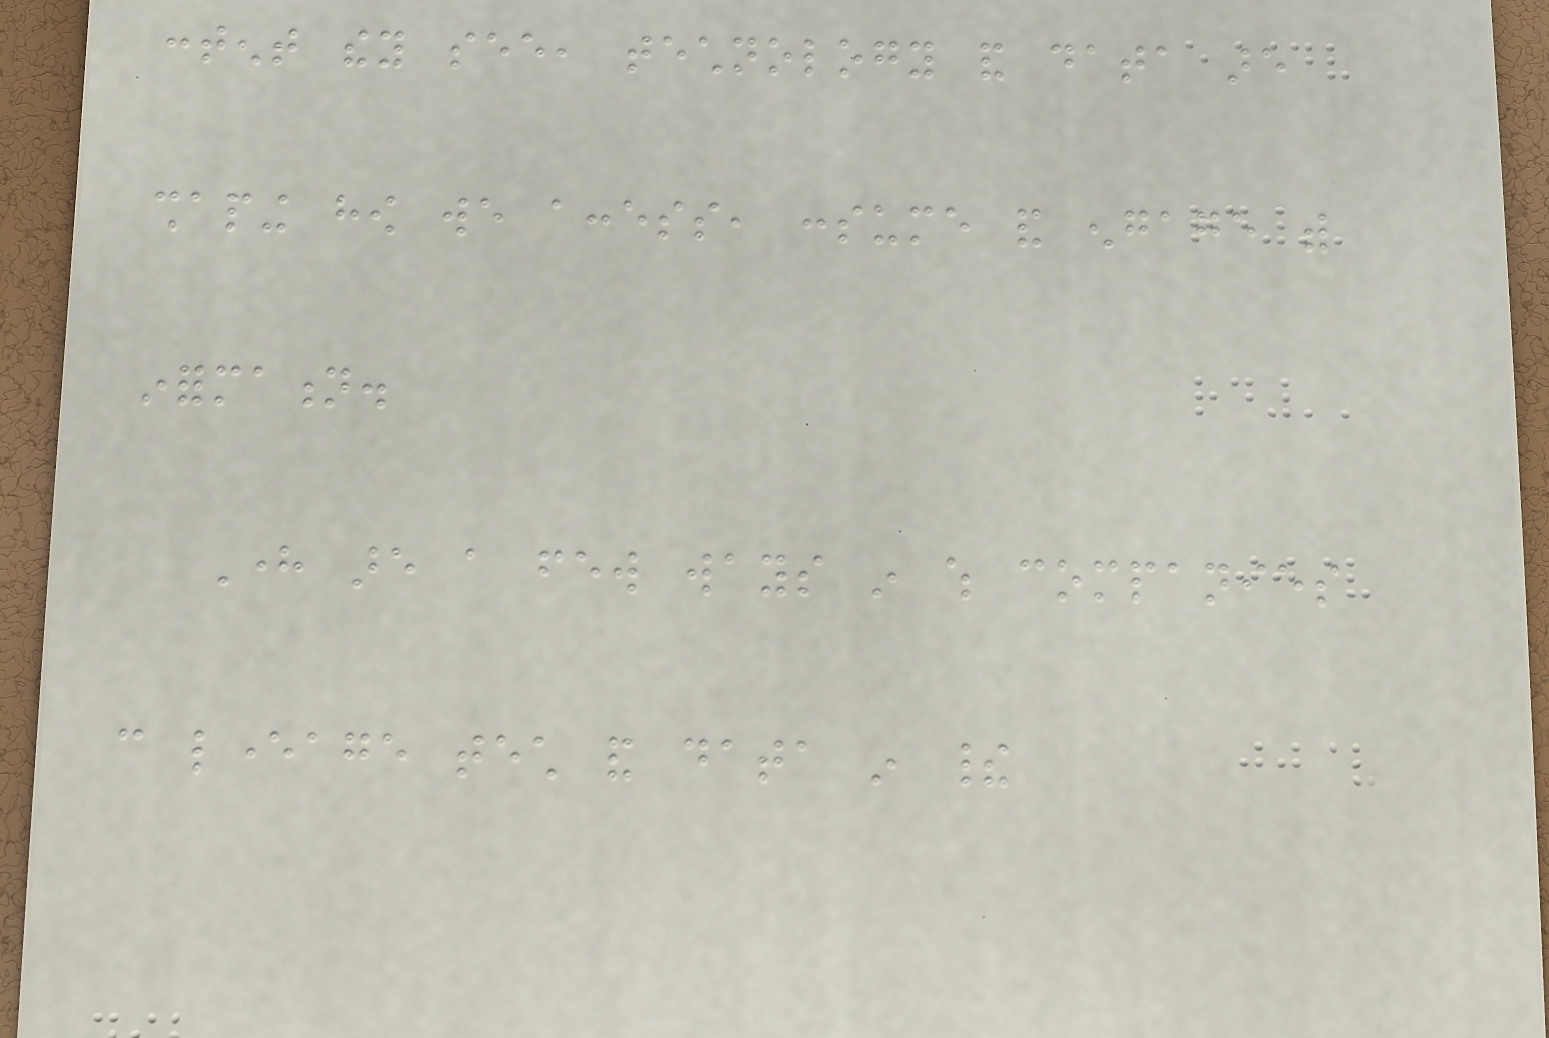content they see, technology and data are
shaping how we access, consume and engage with
information.
Here are a few ways in which companies
can leverage tech and data in their
